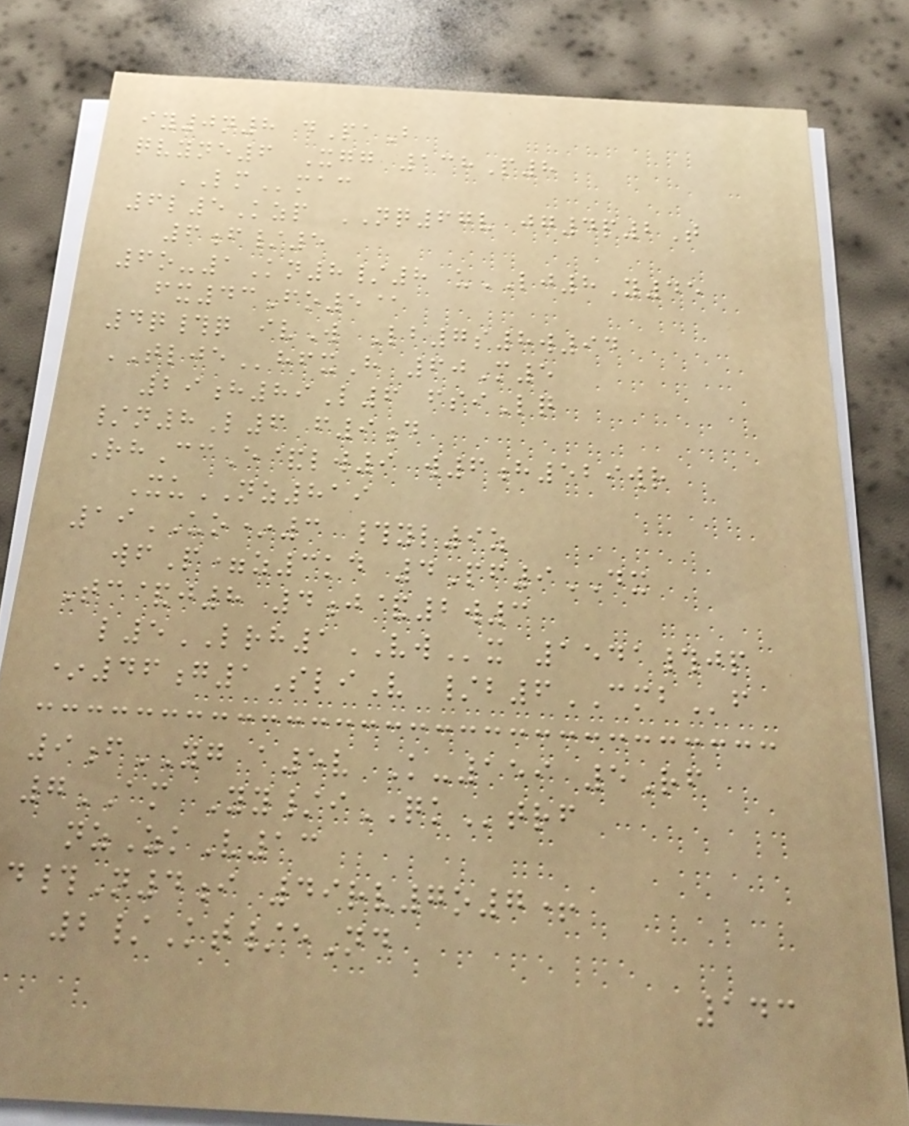iy0n8 dPaB
qvyne6 Xgg 138P8
LMmac
6l5Kzp NQ67v jg4p2T
6f/5
6o-1Kn8/8 uLJ8Y45
fx43Fo5@
4q#q ivW Lb7s8w94
TLJEhfxH 60M5
29h89L6 fsiLq
/n8L6 f9d
RhCcE&lw9 w6h529wr
XuNZ819
19UO*3 #yl9z
wfP=z3kd 4Pf9DX
Tc&j8 4j&2w3
l5LRH1VWx 1541#jp
*46g1SliV /b6CMBf
9fYG a5v K-159 5Rf
7AM Yy/iQKtrf
nzZkV13
d#N4i 49rv7o7+
2/Kt/eNd
143
